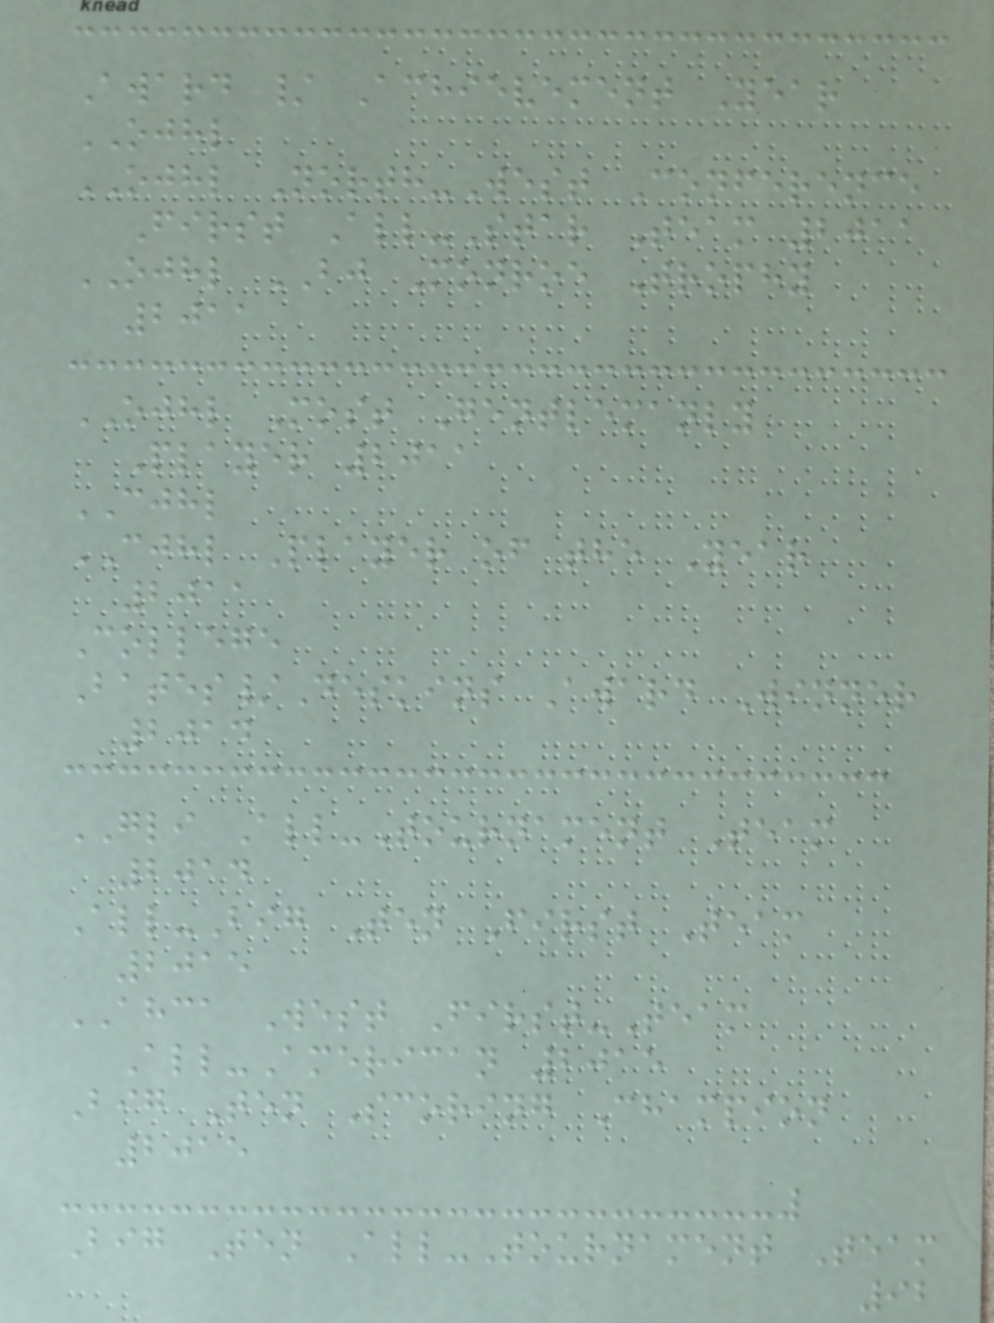Award / Achievement Year
OJHL
OJHL North-West Conference
First All-Star Team 2011
OJHL BJ Monroe Trophy
2011
OJHL Most Gentlemanly
Player 2011
CJHL
CJHL Player of the Year
2011
College
Bates/Deskins Award Winner
2014
GLI All-Tournament Team
2014
All-Big Ten First Team
2015
AHCA West First-Team
All-American 2015
Big Ten Scoring Champion
2015
Big Ten All-Tournament Team
92
